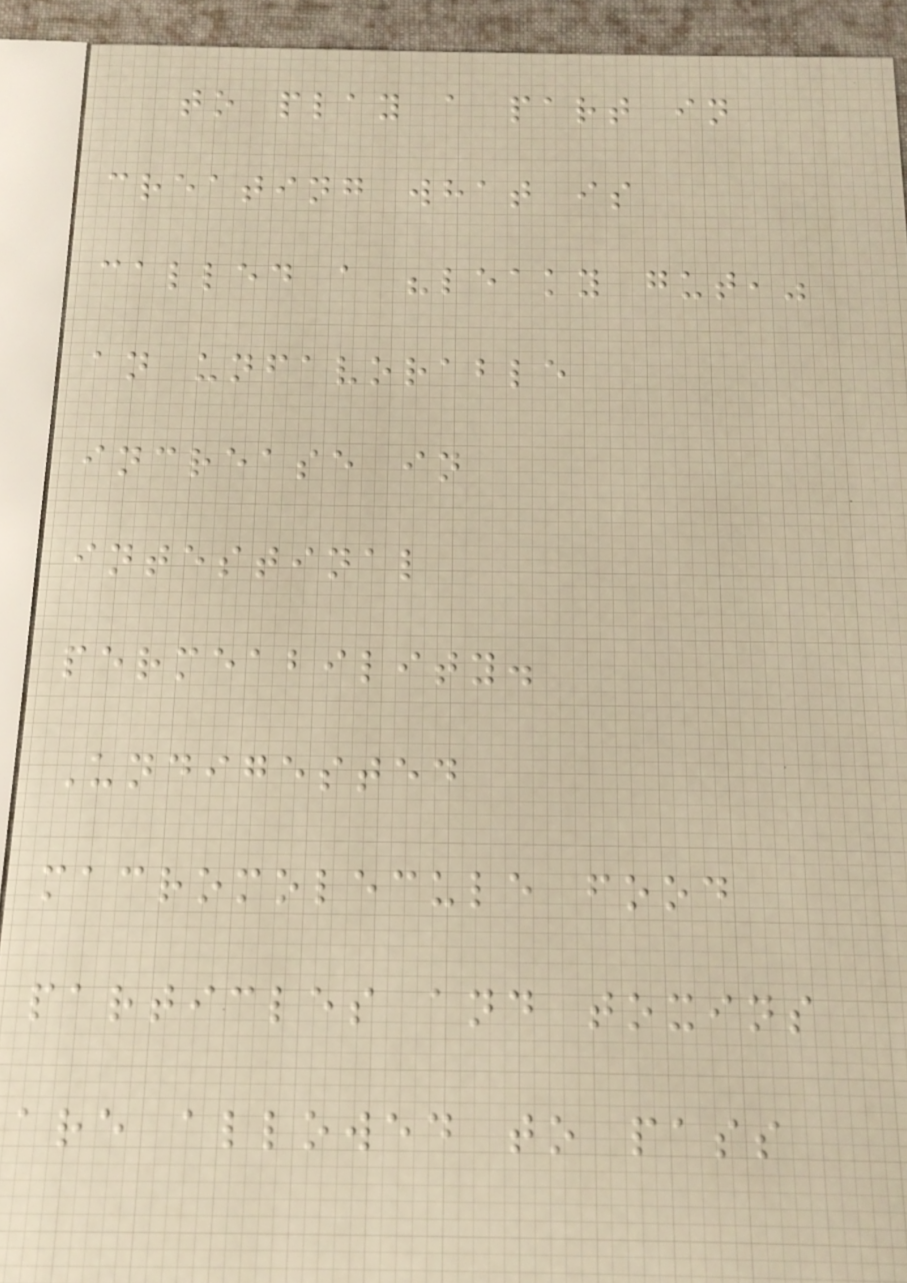to play a part in
creating what is
called a "leaky gut,"
an unfavorable
increase in
intestinal
permeability.
Undigested
macromolecule food
particles and toxins
are allowed to pass
